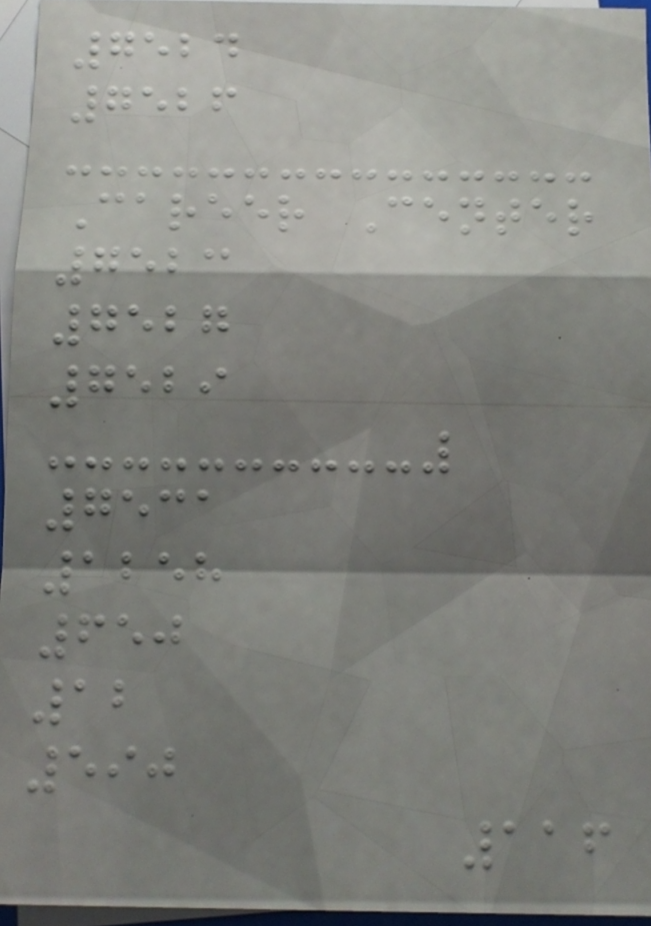7524
7526
Career Center
7523
7527
7529
7531
1258
650
12
590
116
